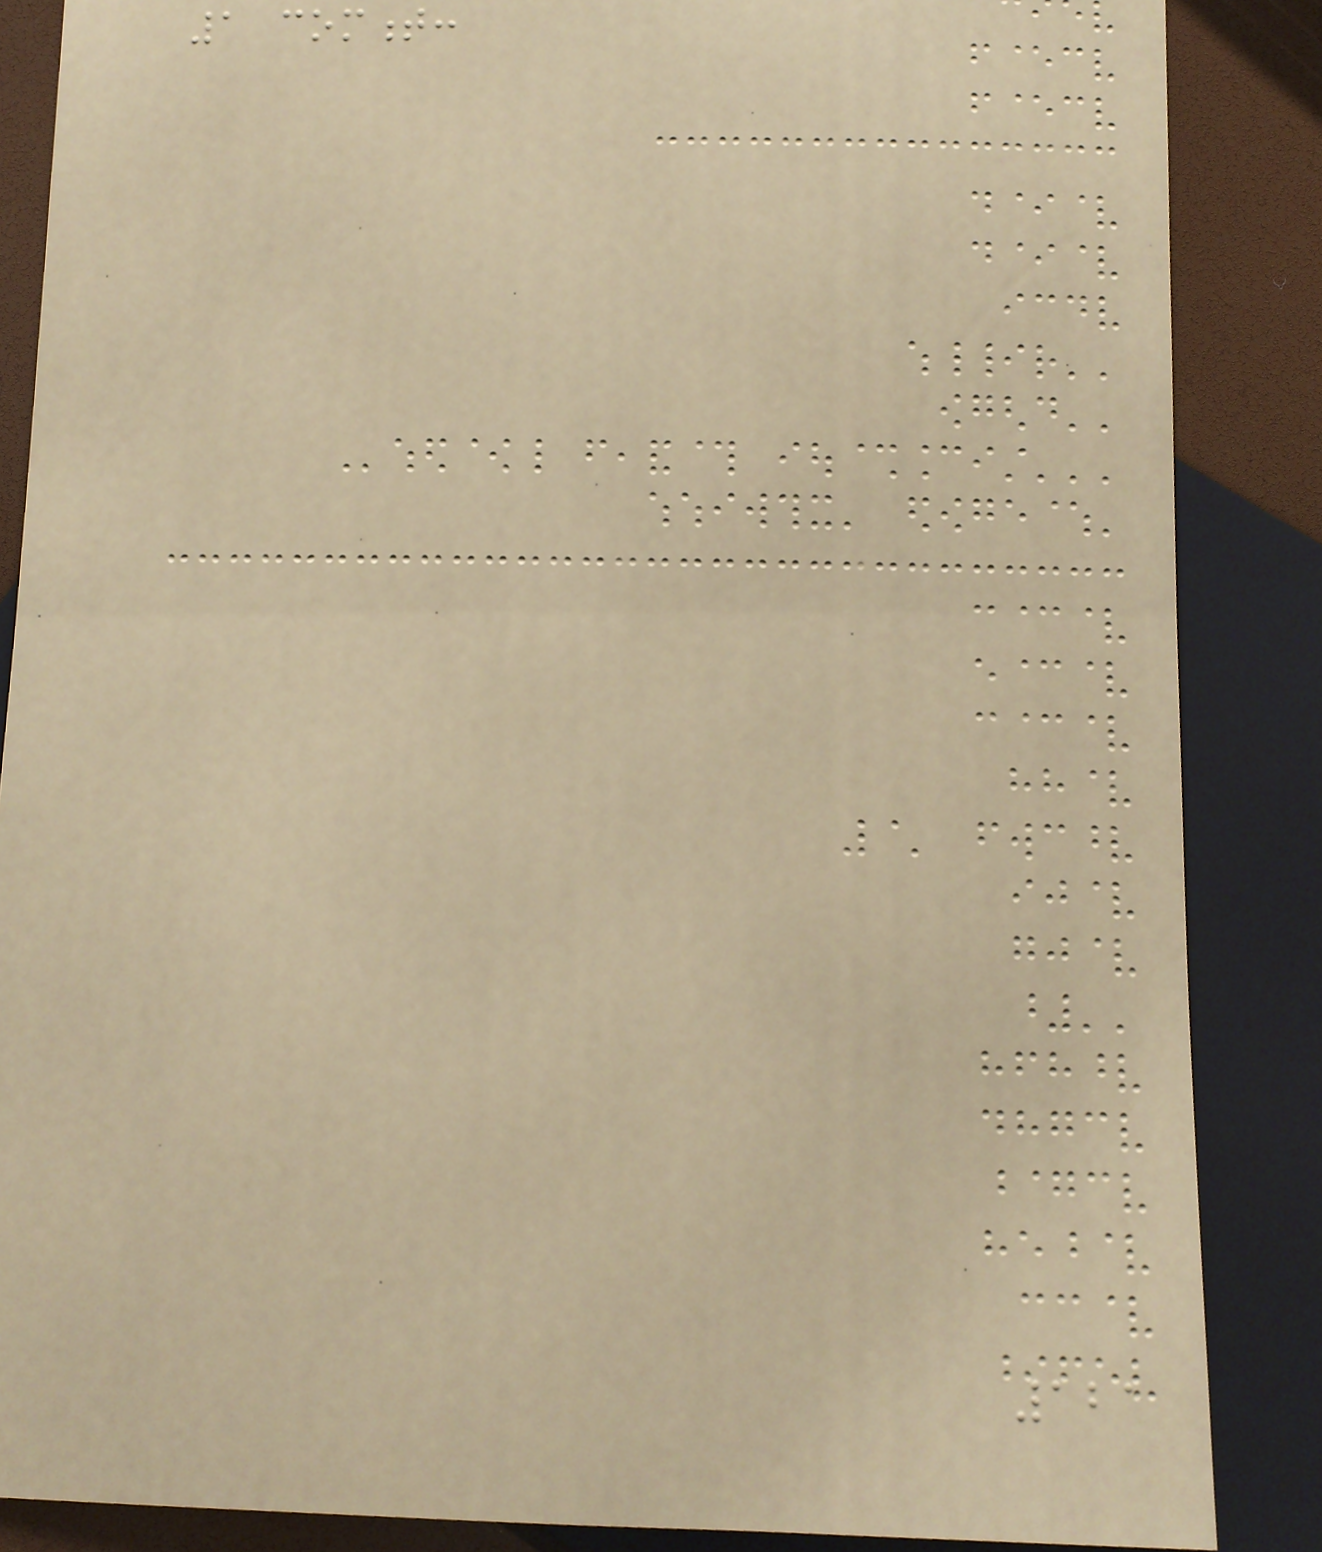1 comment:
121
